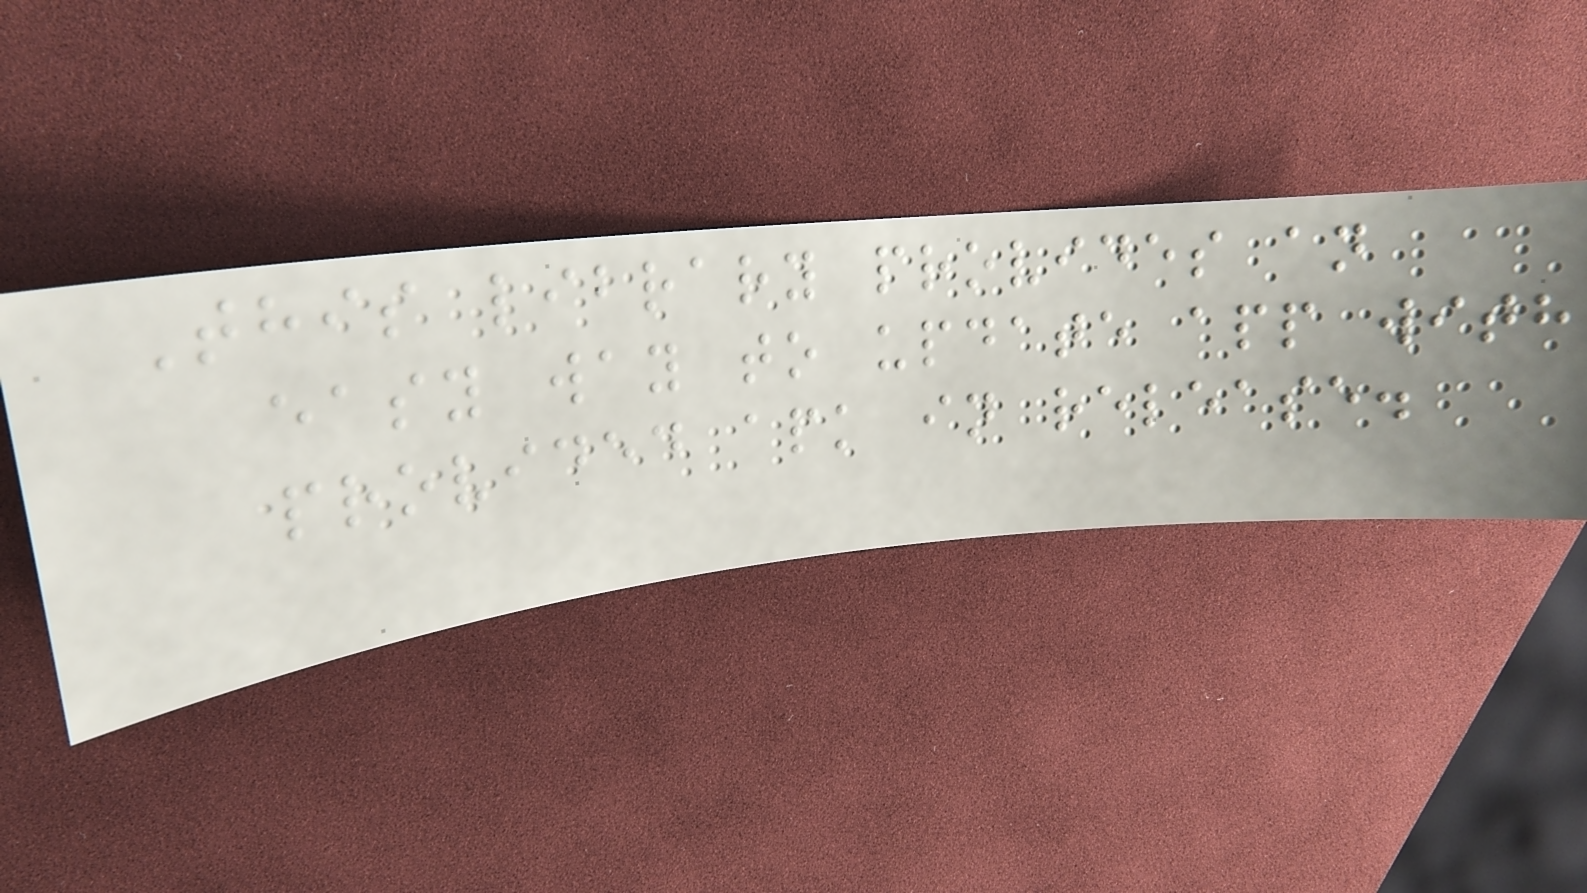This library provides an
easy way to update app with
provided apk in release.
